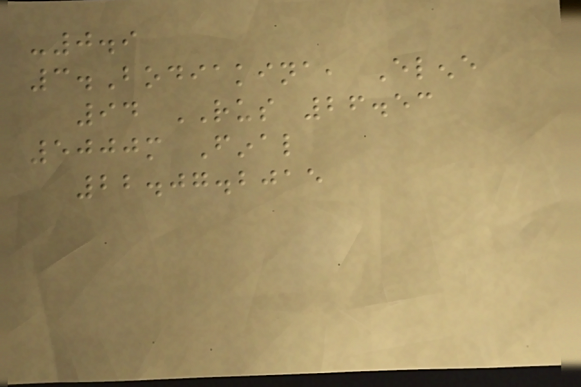-0.9
3.Bodiakina, Elene
94 RUS 26.53
5000m Final
22.07.2015
